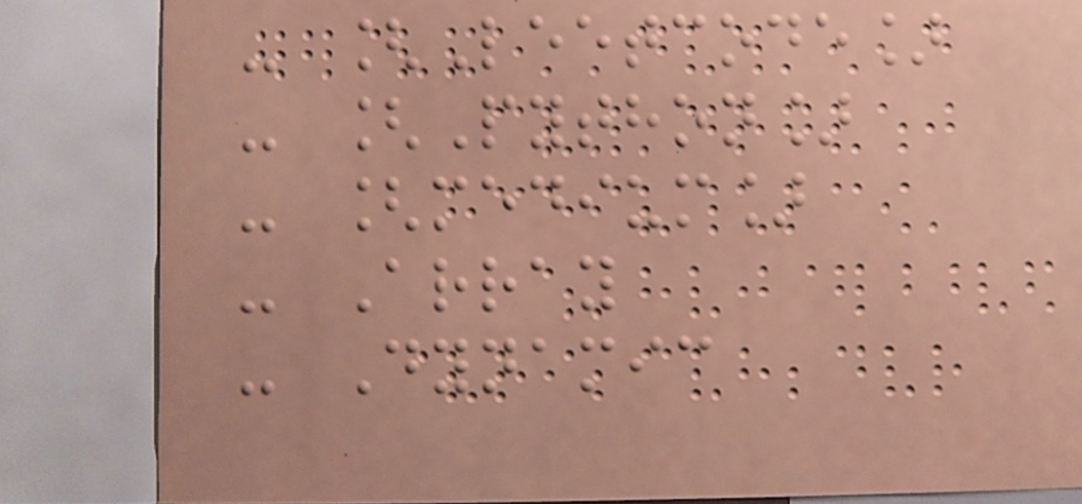- [Leetcode]
- [Python]
- [medium]
- Array
- Dynamic
